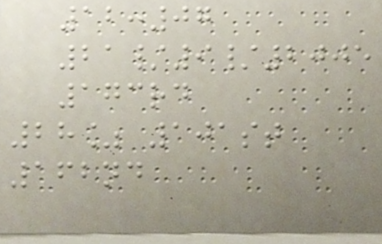12:07
21/9/2005
173rd
28% 101st
162nd
